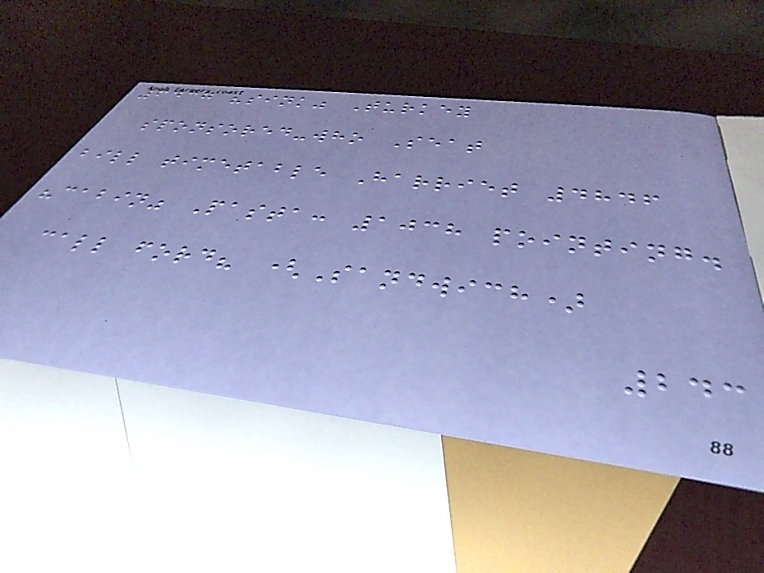6437 "sink" Turkey
sponsored-who Seat
bill timetable Harriet 4846
"cabin" Pasta: 1038 pointing.
call ford? (Sandwich)
243
